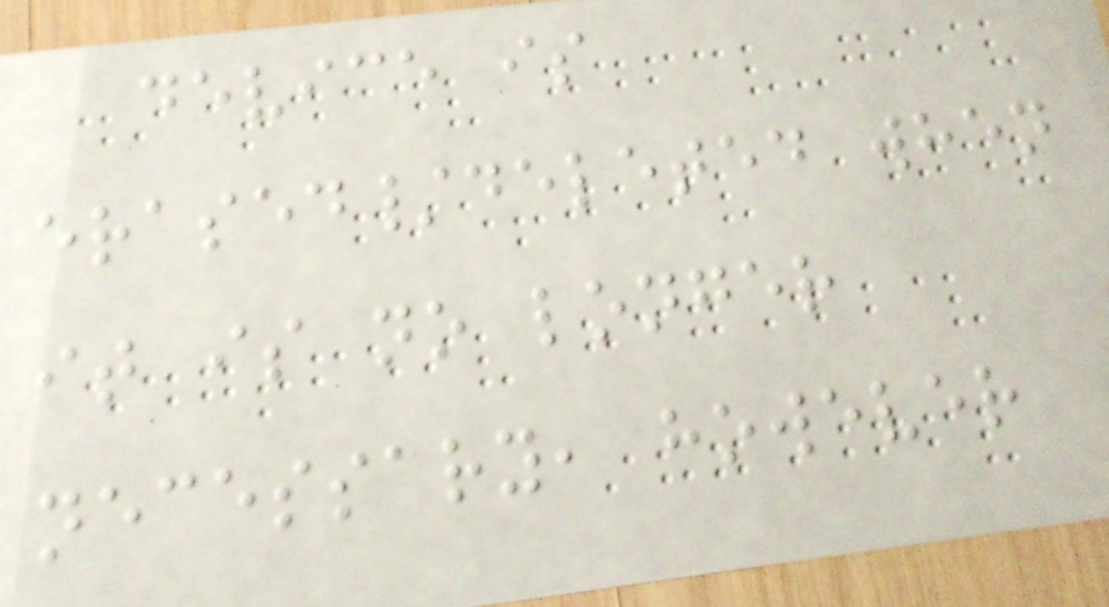device is
erased/deleted when
it is no longer
necessary, however
